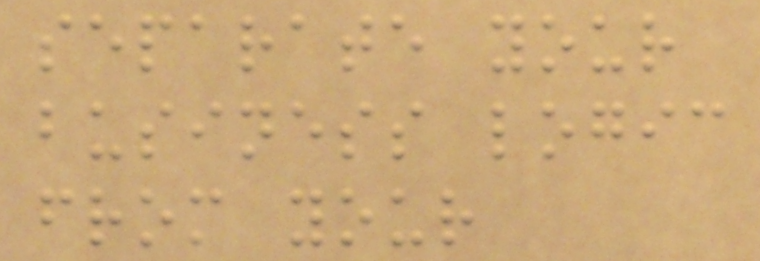separate your
business logic
from your
